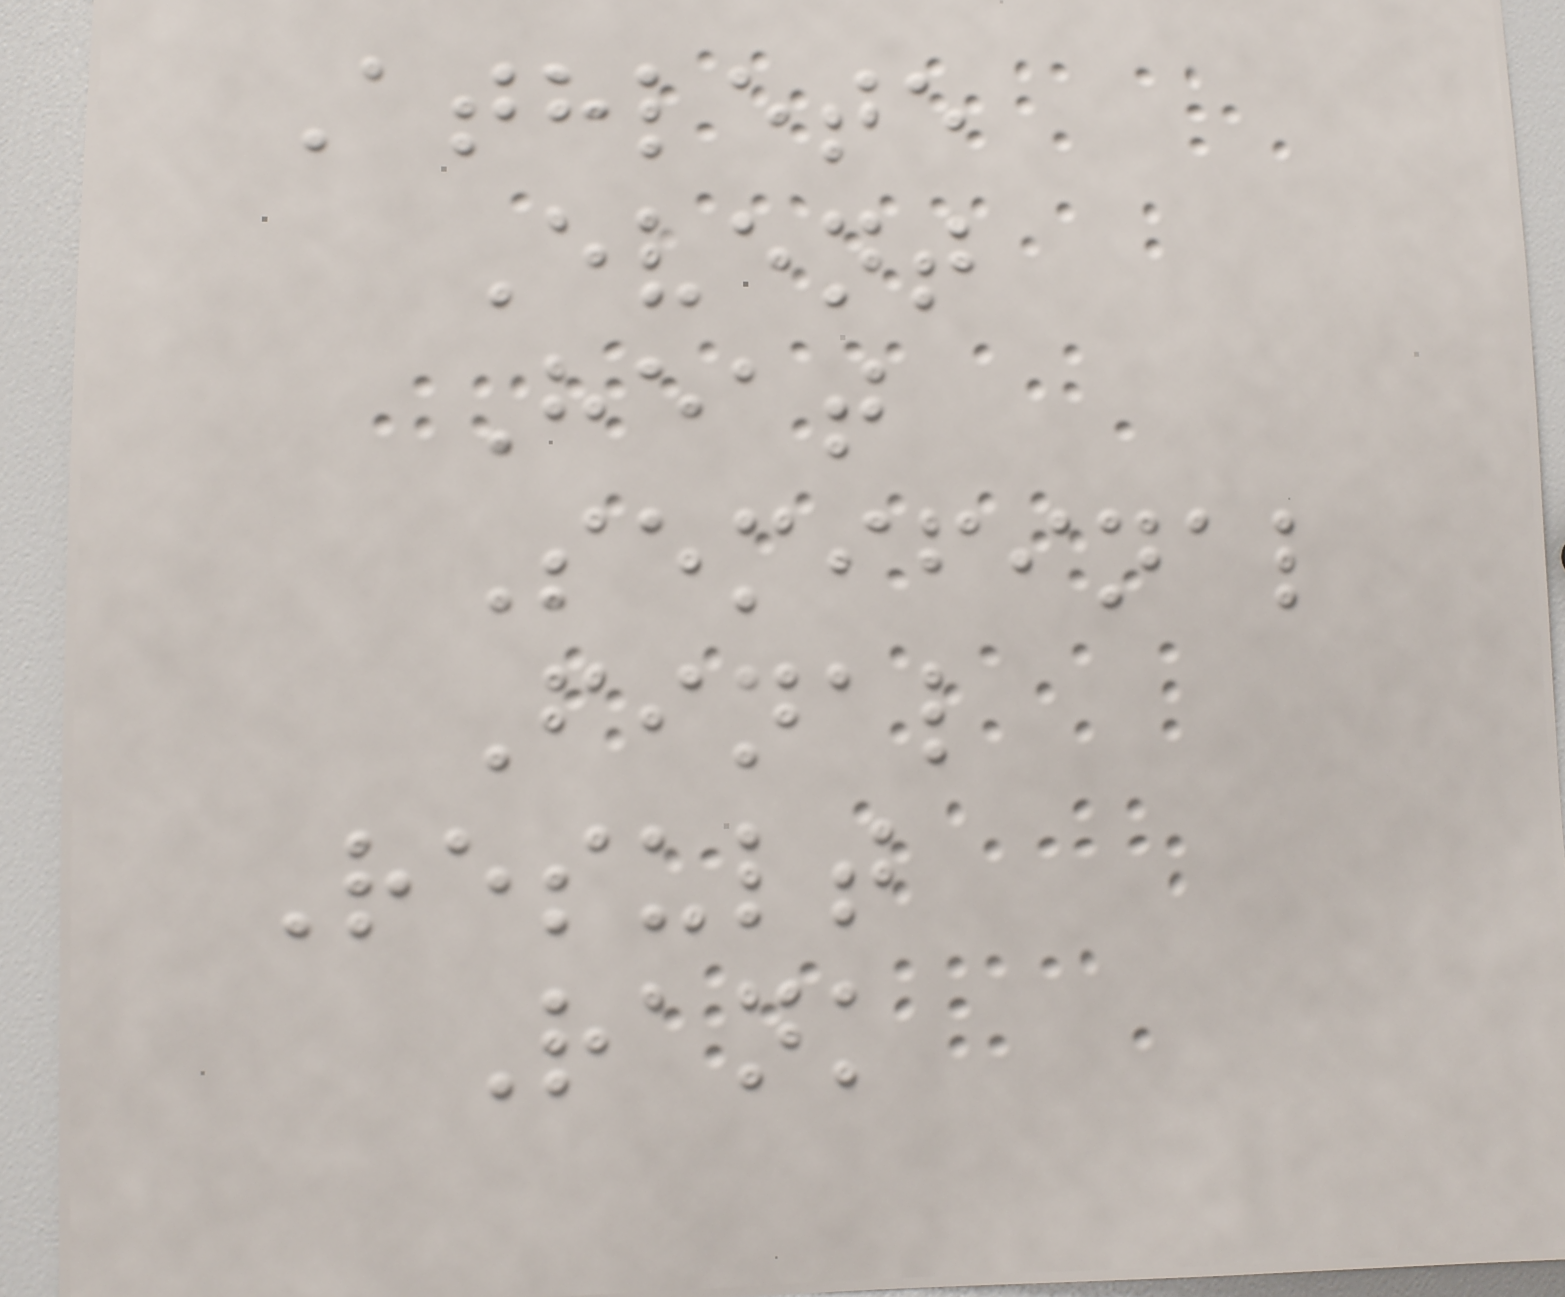Athlete
Event
Heat
Semifinal
Final
Result
Rank
